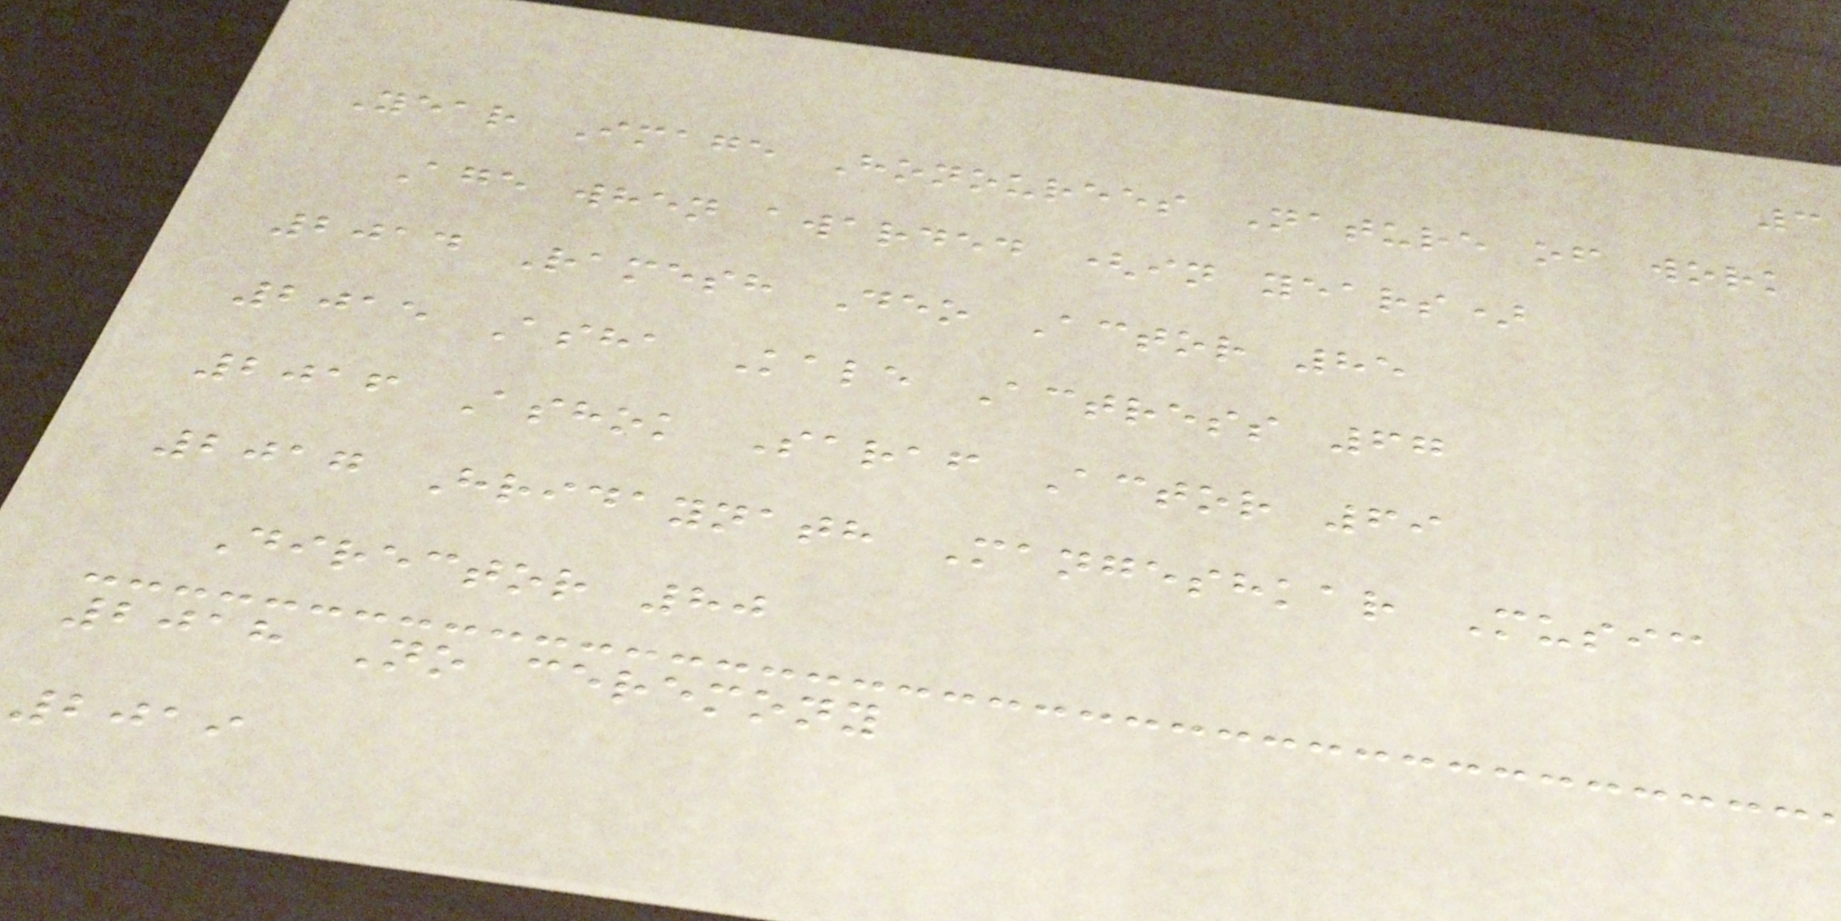3
Year Image Honourees Nature of work
Age when awarded (in years)
2014 Ramesh Deo Actor 85
2015 Asha Kale Actress 67
2016 Ashok Saraf Actor 69
2017 Hridaynath Mangeshkar Music
Director 80
2018 No ceremony
2019
